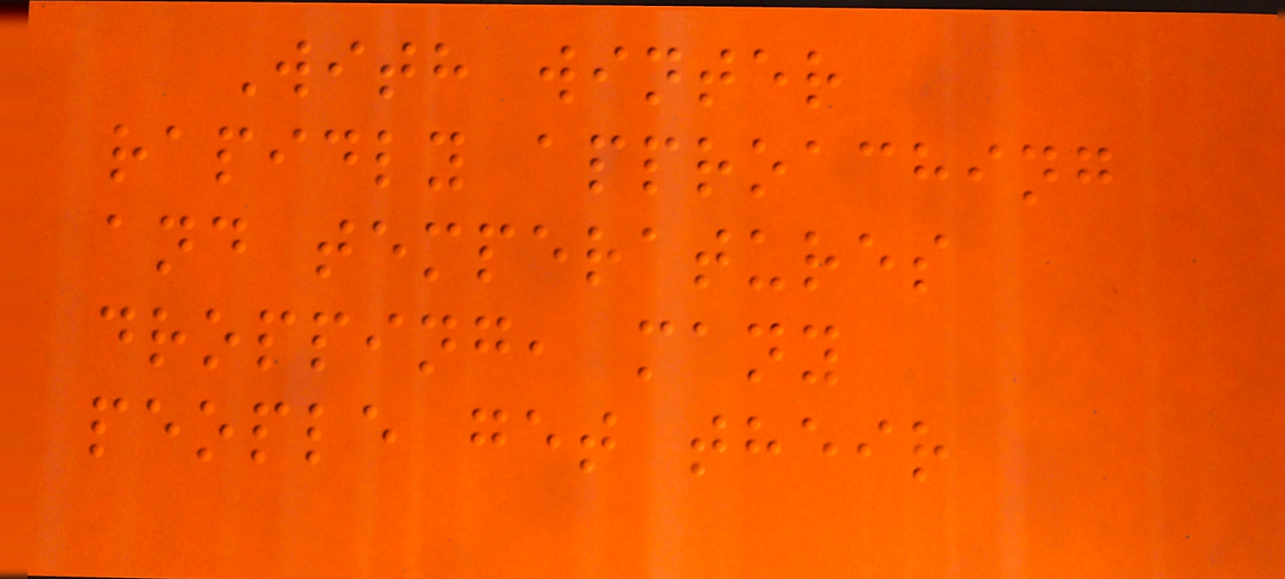With winter
rapidly approaching
and temperatures
dropping, many
people get their
